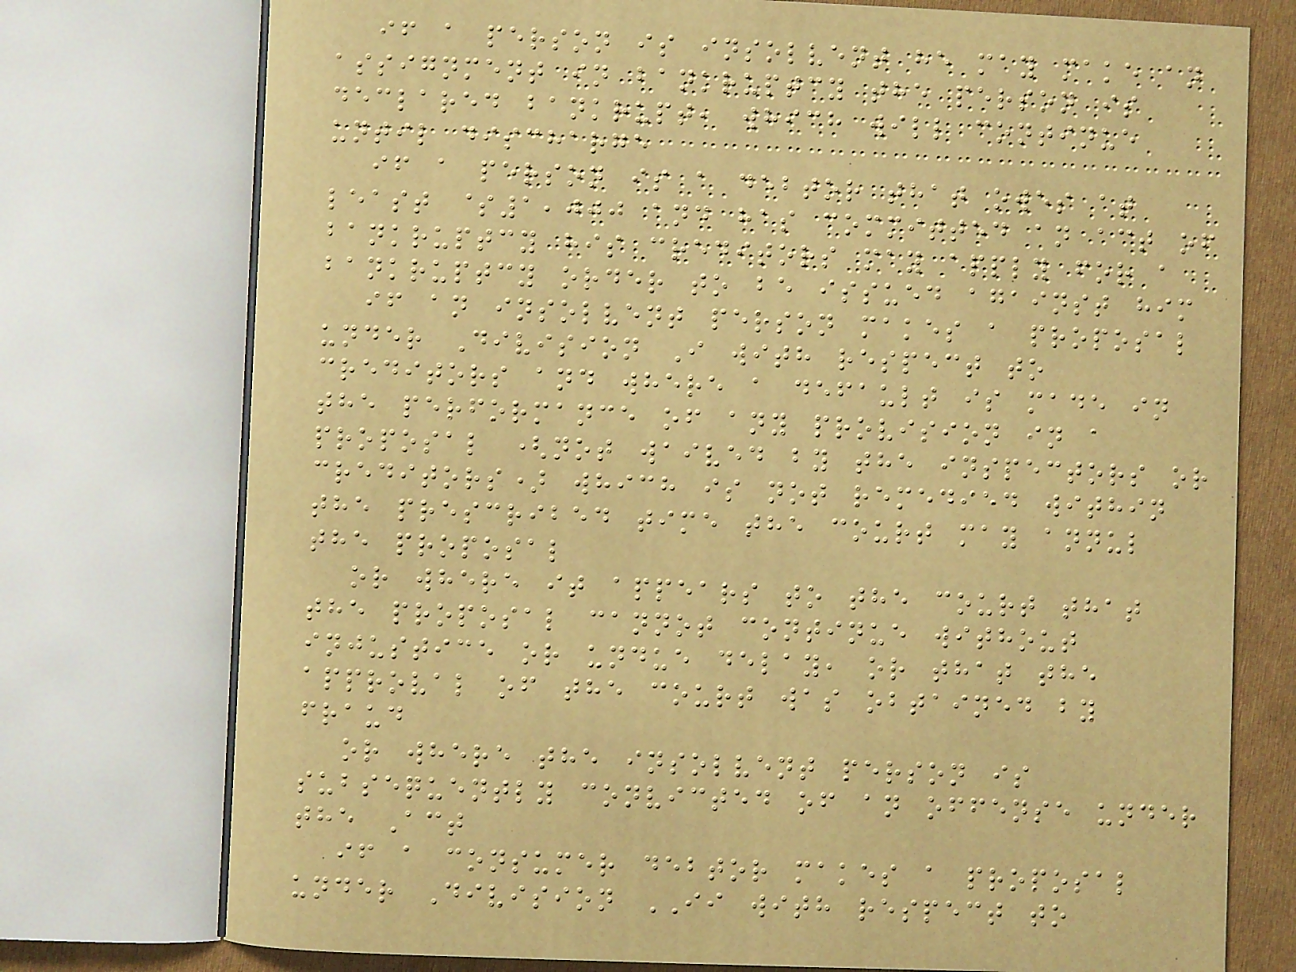if a person is insolvent he may make an
assignment in bankruptcy the person is
declared bankrupt, which will continue
until discharge
if a person is a debtor that owes at
least $1,000 and has committed an act of
bankruptcy his creditors may apply for a
bankruptcy order to be issued against him
if an insolvent person makes a proposal
under Division I with respect to
creditors and where a default is made in
the performance of any provision in a
proposal (not waived by the inspectors or
creditors) which is not remedied within
the prescribed time the court may annul
the proposal
or where it appears to the court that
the proposal cannot continue without
injustice or undue delay, or that the
approval of the court was obtained by
fraud
or where the insolvent person is
subsequently convicted of an offense under
the Act
if a consumer debtor makes a proposal
under Division II with respect to
